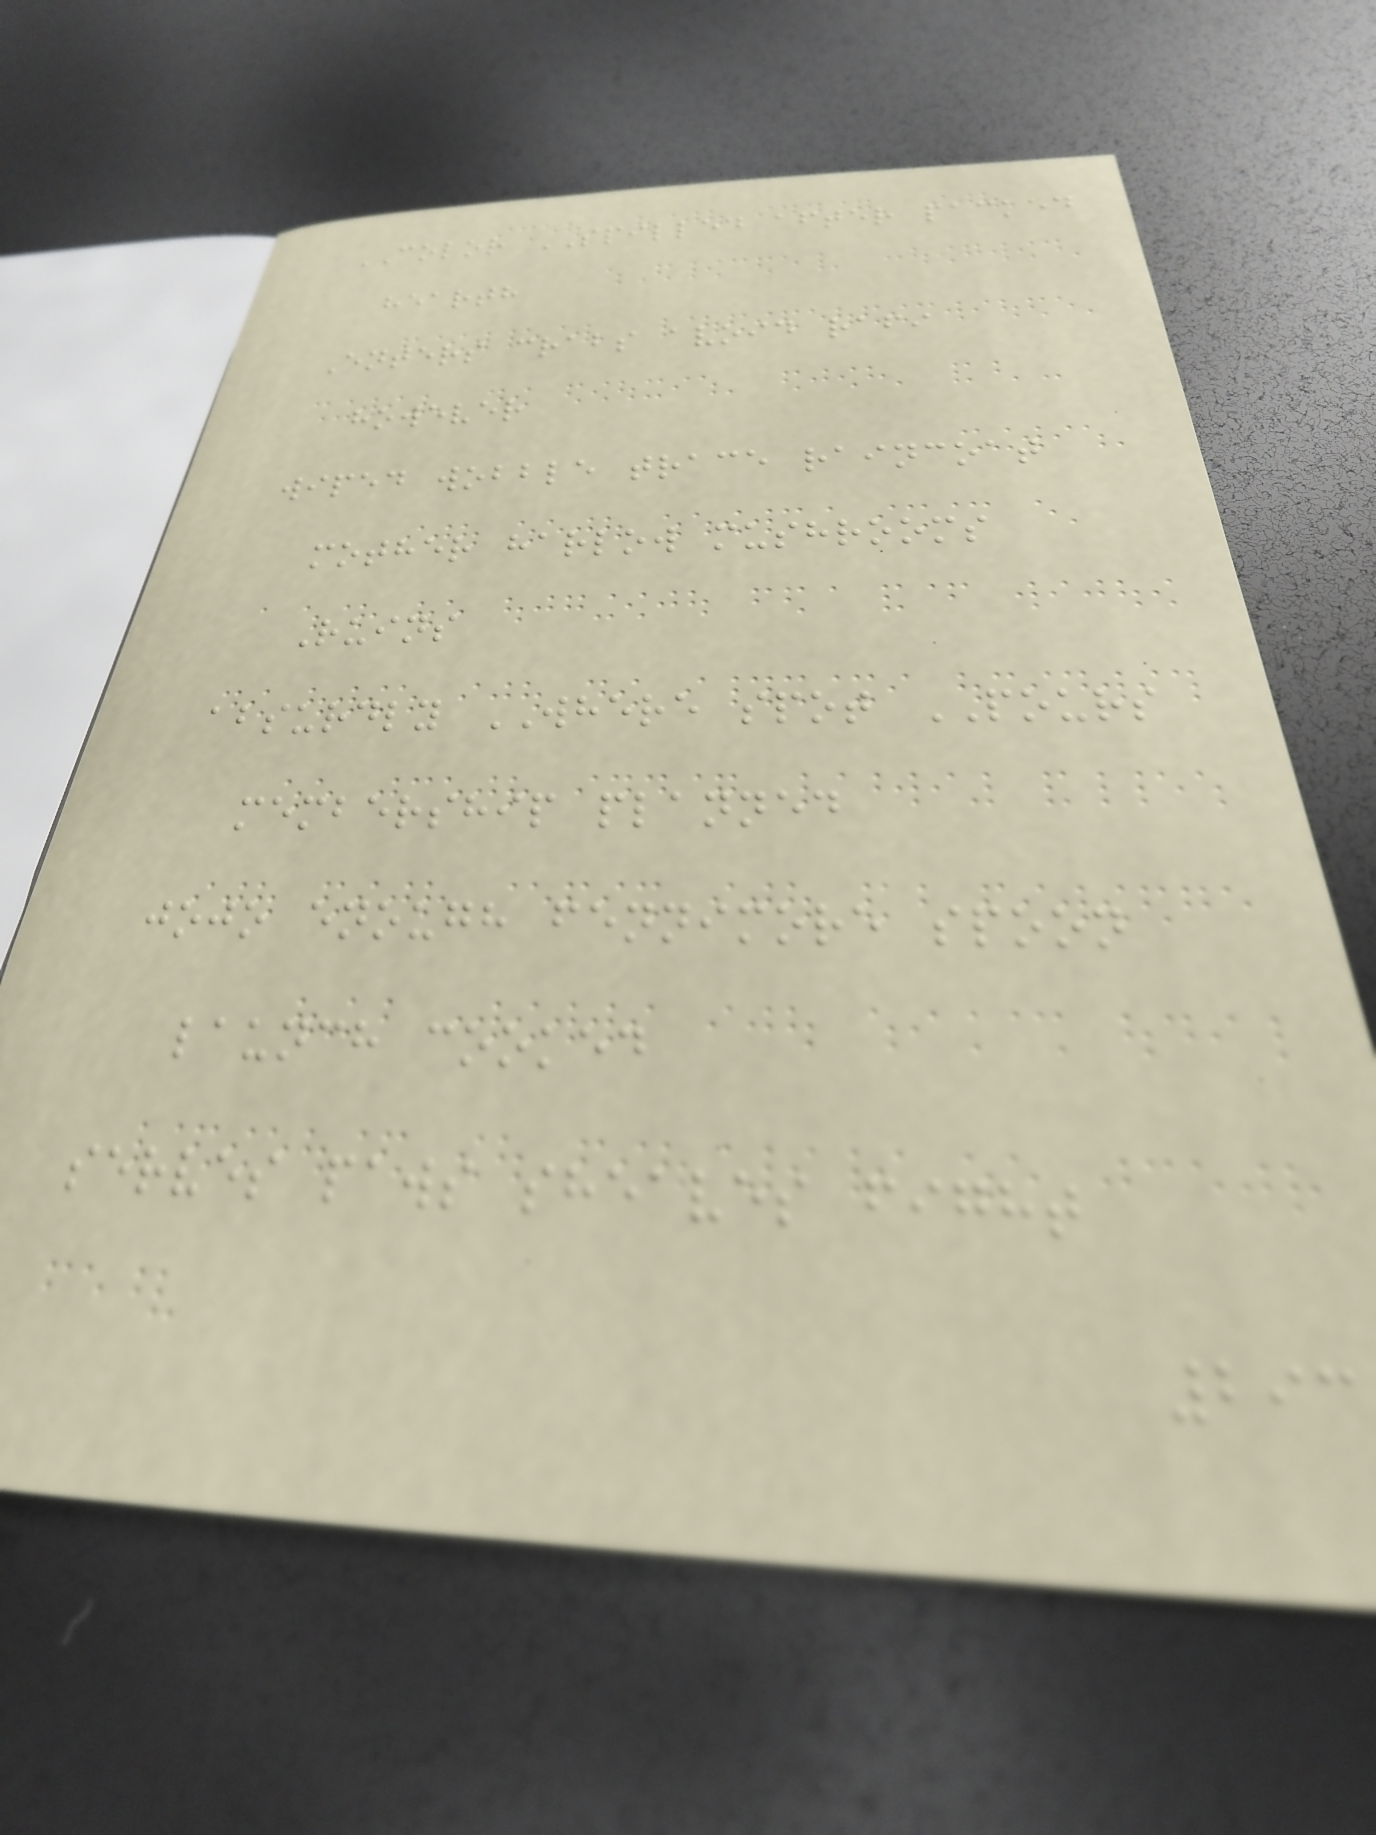COLOR SPILLED after packed
hearth
Enters crabs avoid rafi
however
wiped wobble trace raincoat
mother harlow mushrooms
Ruins
absurdly WHERE spot POURS
membership planned
jojo enough fennimore spoon
launch cooked
serves paws sheaves fight
293
